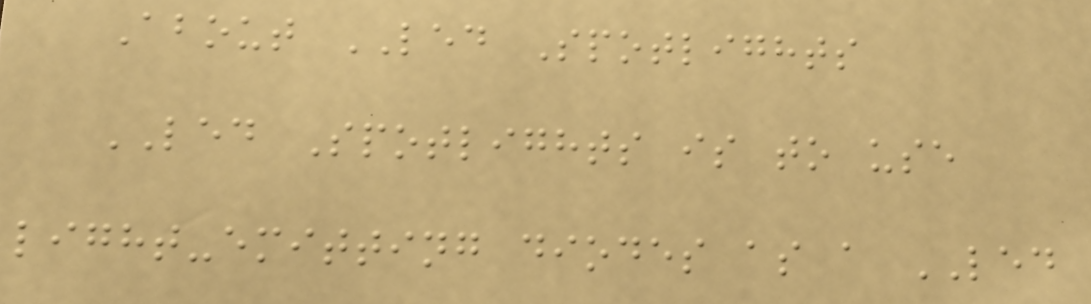About LED Spotlights
LED Spotlights is to use
light-emitting diodes as a LED
